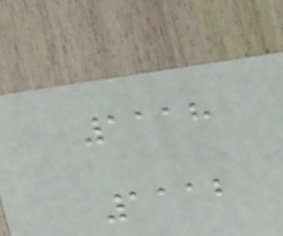1118
1112
